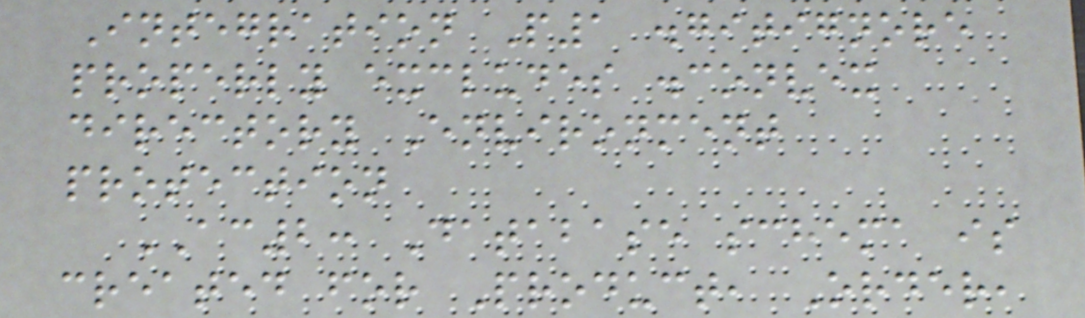Integration P1 .gitignore
properly excludes .convex
directory Environment
protection
AC2: Database schema is
created for Product, Order,
